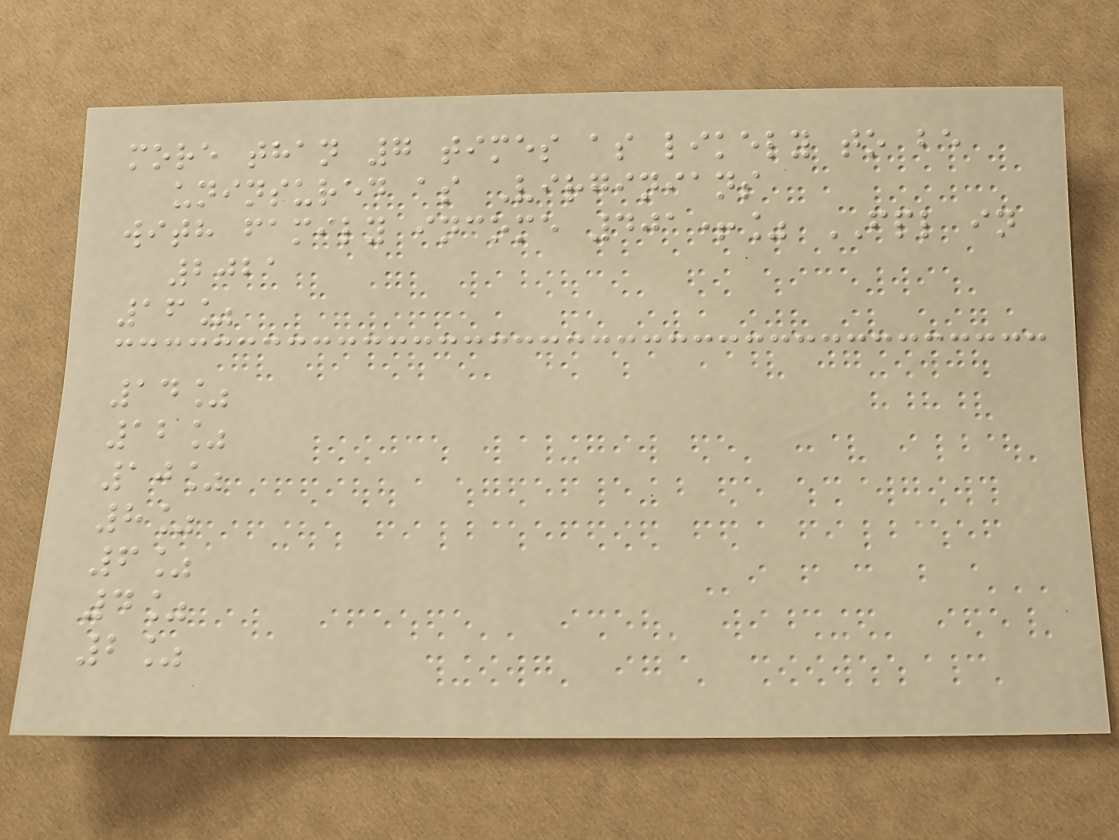more than 7 times as likely to be
uninsured as Virginians
with family income 401+% FPL in
2021
16%
14%
12%
10%
8%
6%
4%
2%
